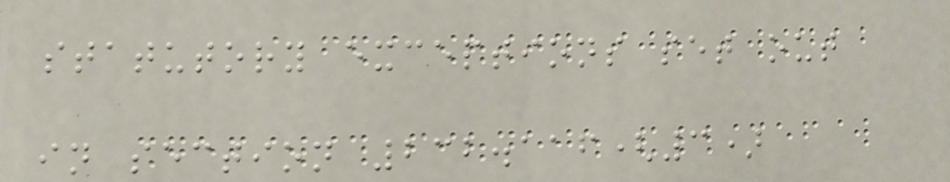statutory exceptions set out
in section 232.116(3)
